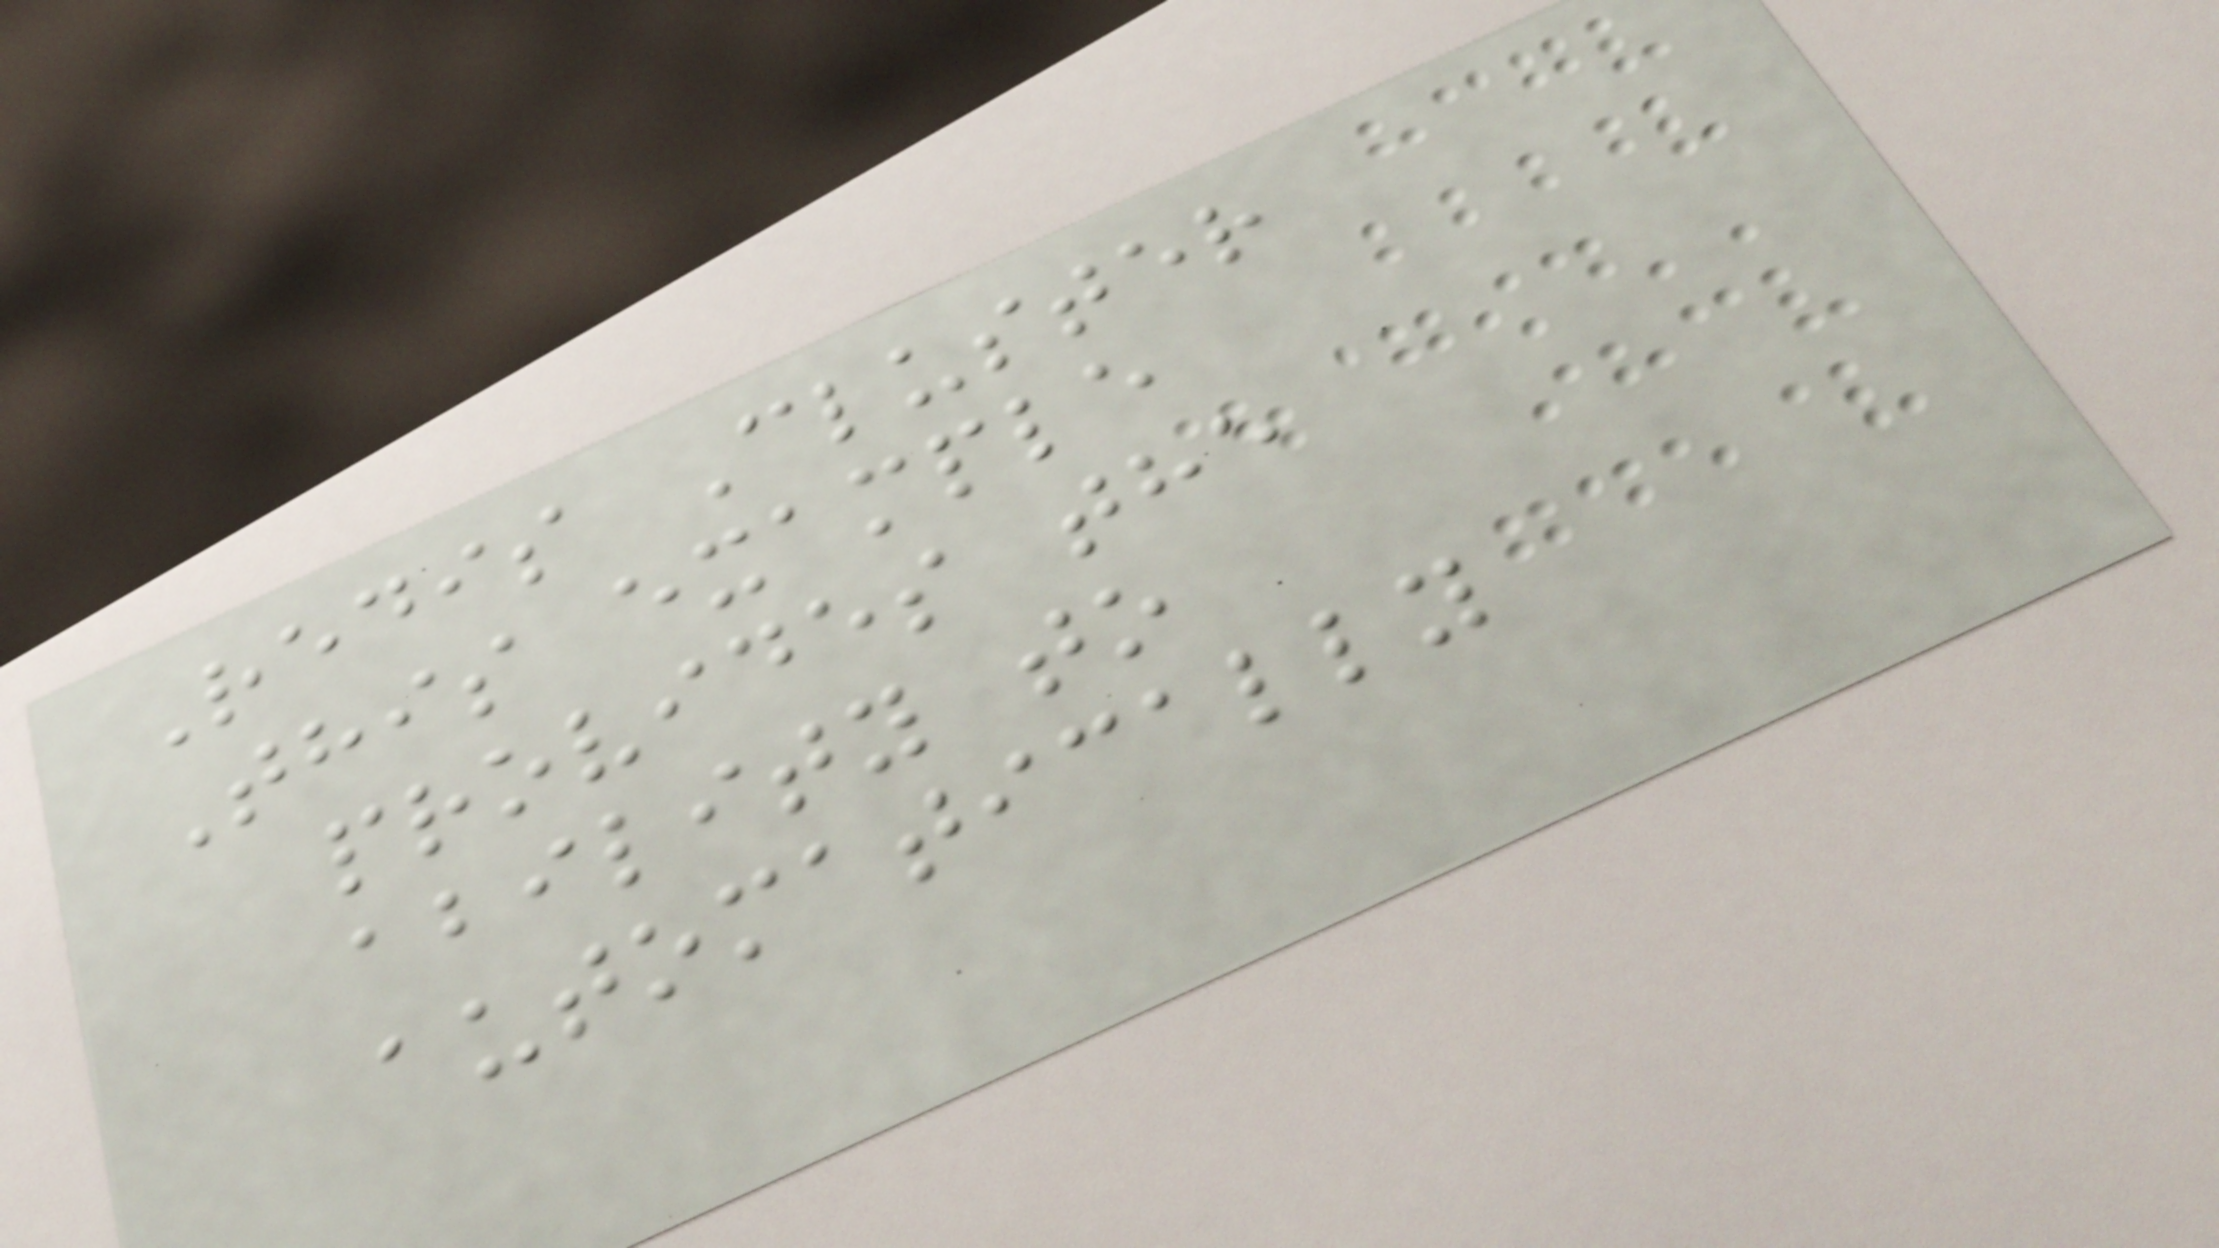Redis Cluster
This example
provides the
ability to
automatically
